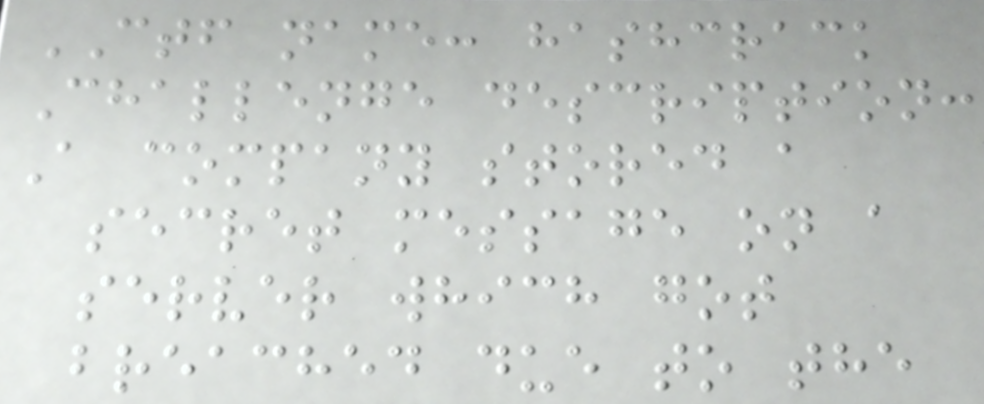CTF name: hashcrack
Challenge description:
A company stored a
secret message on a
server which got
breached due to the
